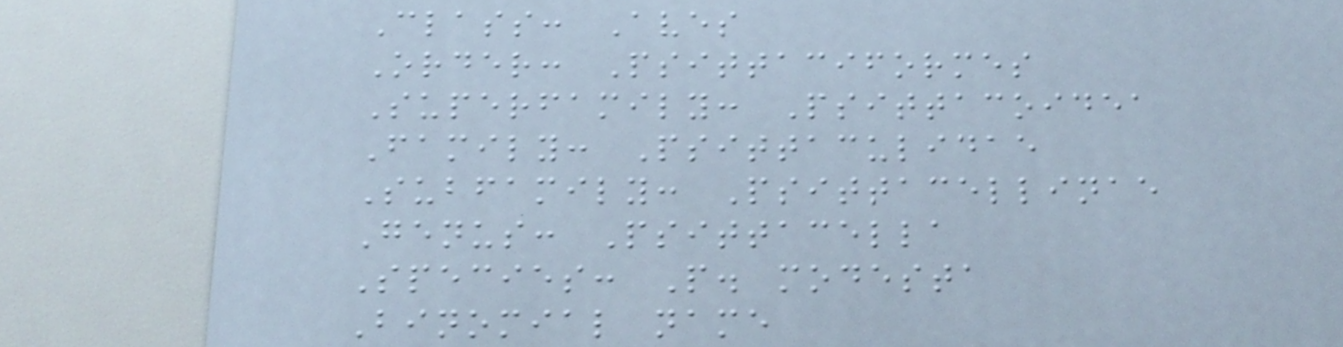Class: Aves
Order: Psittaciformes
Superfamily: Psittacoidea
Family: Psittaculidae
Subfamily: Psittacellinae
Genus: Psittacella
Species: P. modesta
Binomial name
